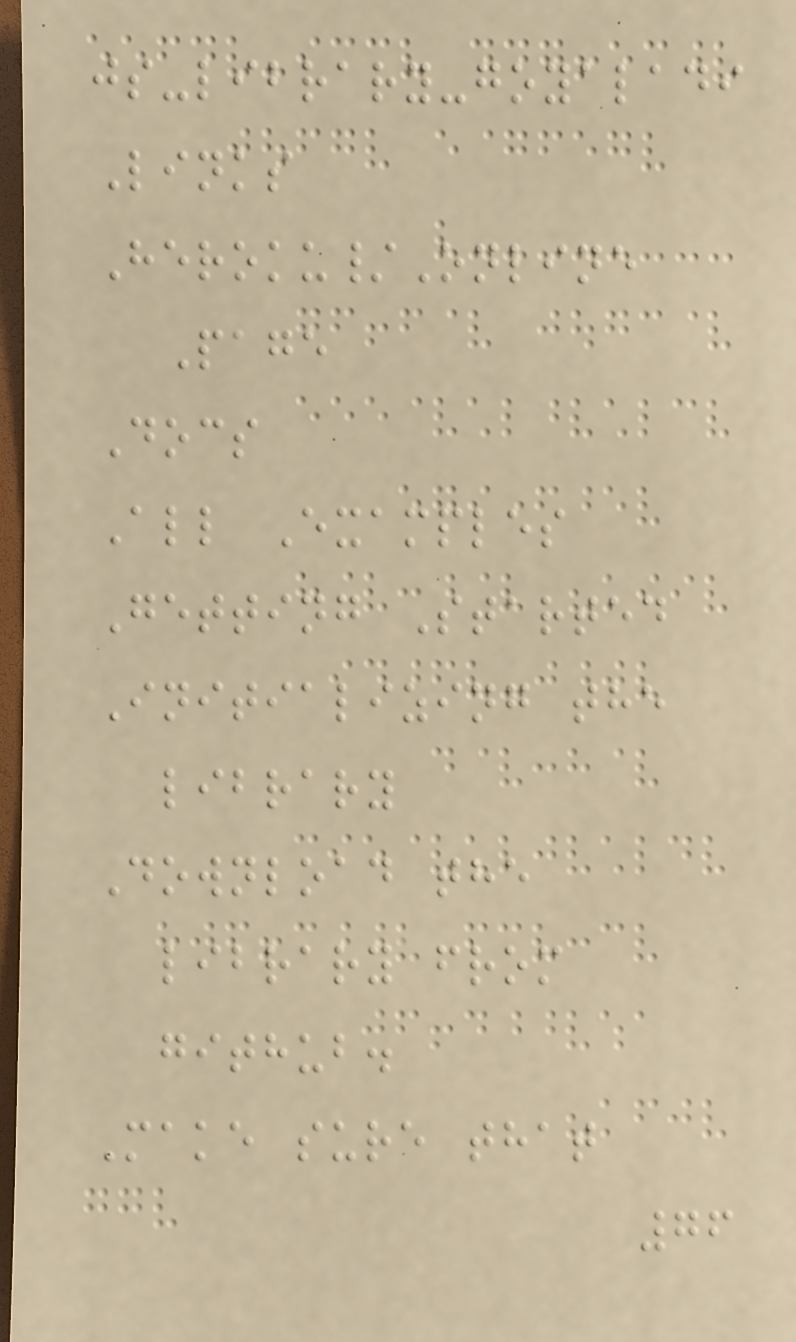js-library-goyaladi
Links
Heroku/Online
Page
Docs
All Examples
Getting Started
Initializing the
library
Download the
library from
github.
Make sure that
76
